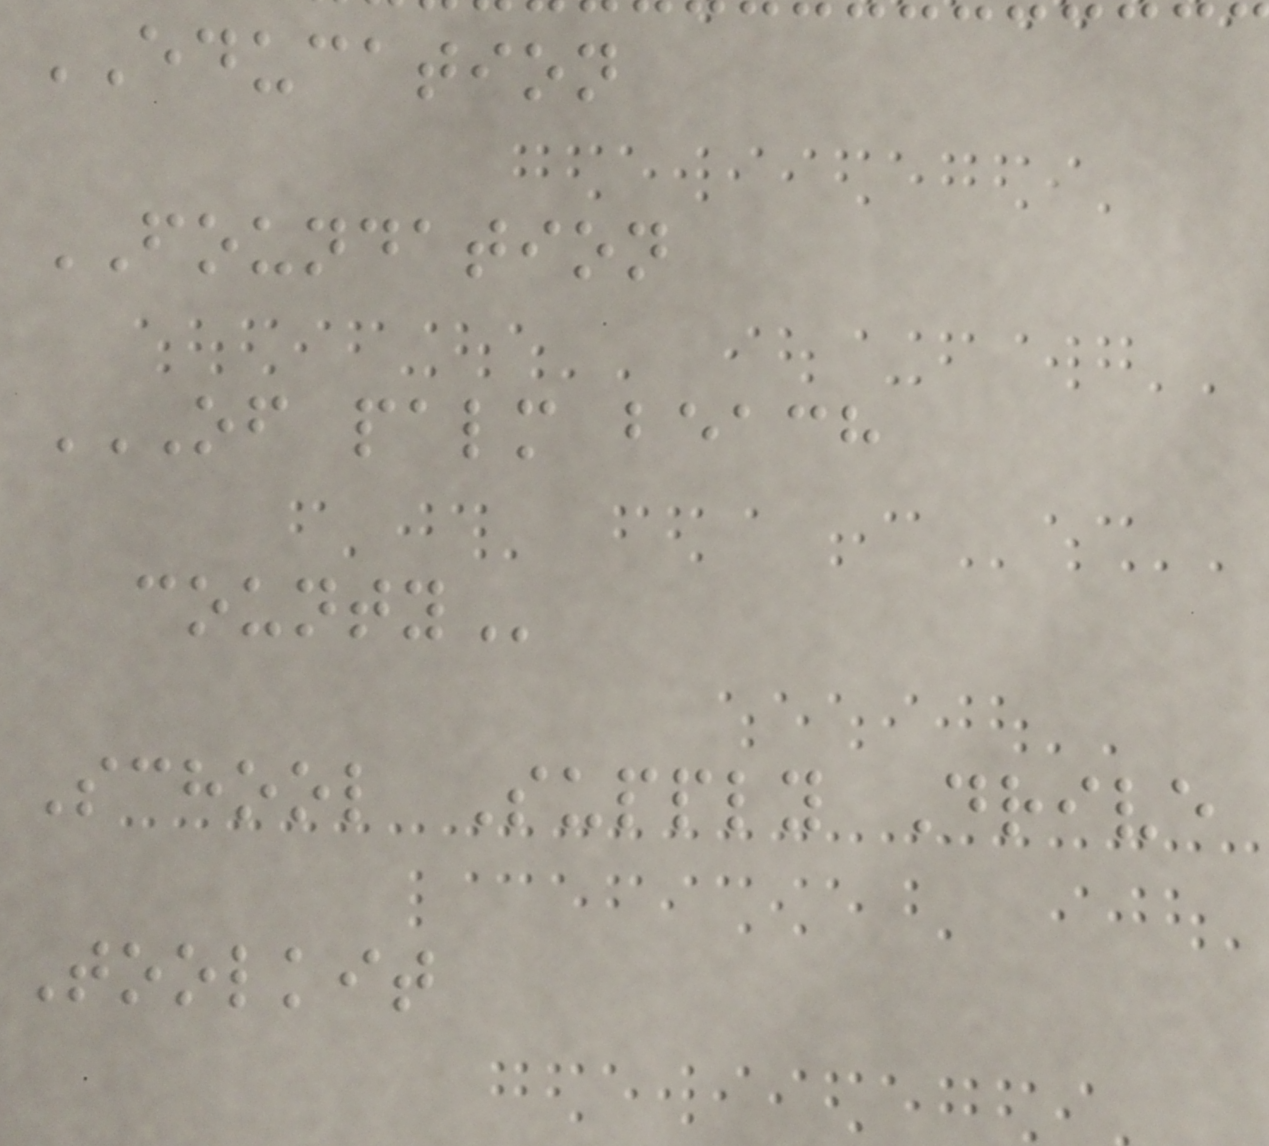EDUCATION
FOUNDATION
OF PALM BEACH
COUNTY
School Supply Drive
Toolkit
